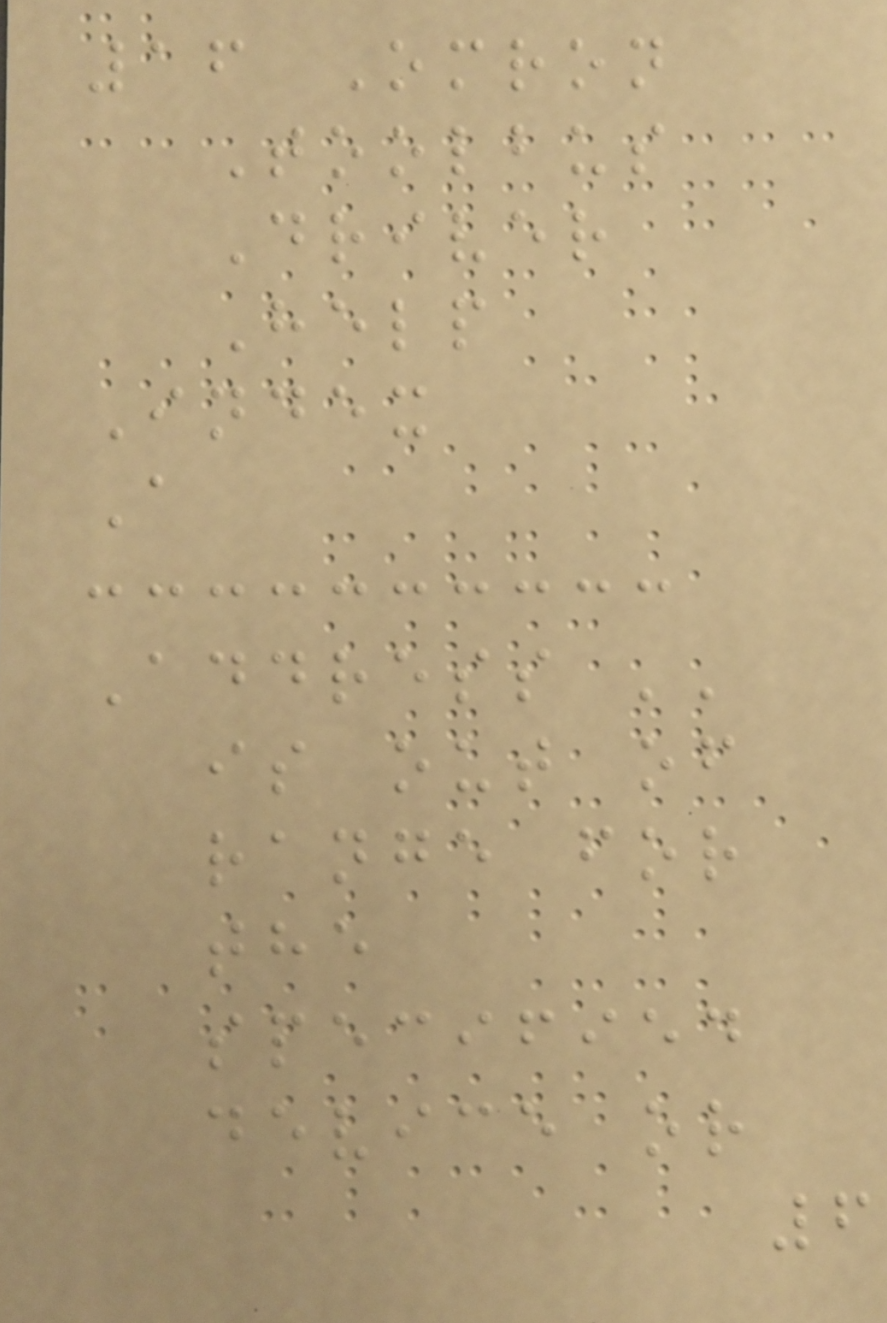16 Omron
Toolbus
Driver
Help
Index
A
Address ''
is out of
range for
the
specified
device or
6
